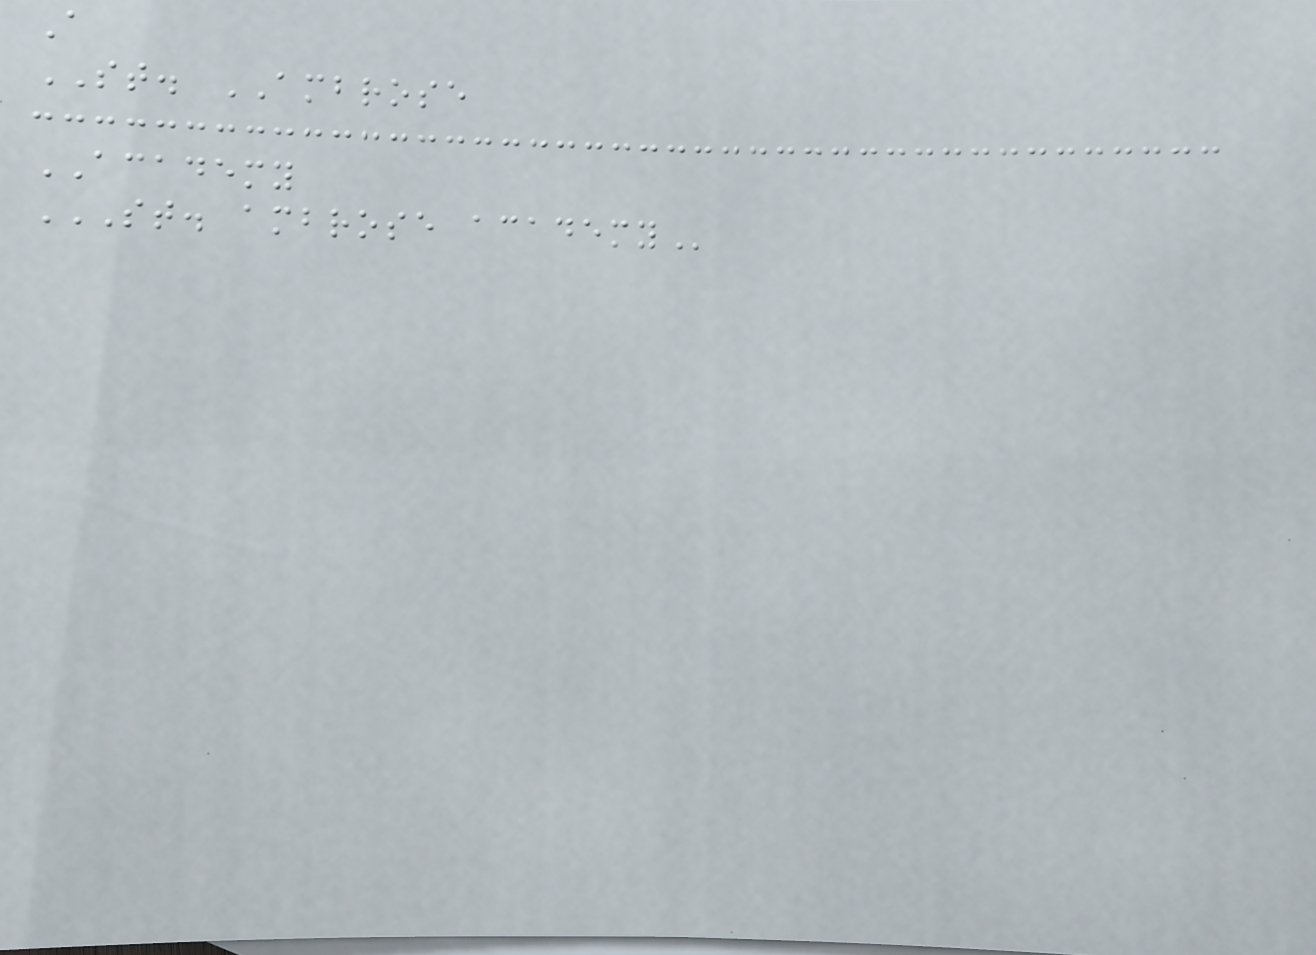A
ST. AMBROSE
ACADEMY
ST. AMBROSE ACADEMY
